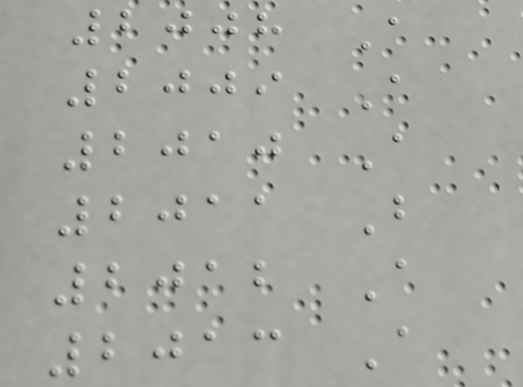2008 A
2009 A
2010 A
2011 B
2012 A
2013 A
